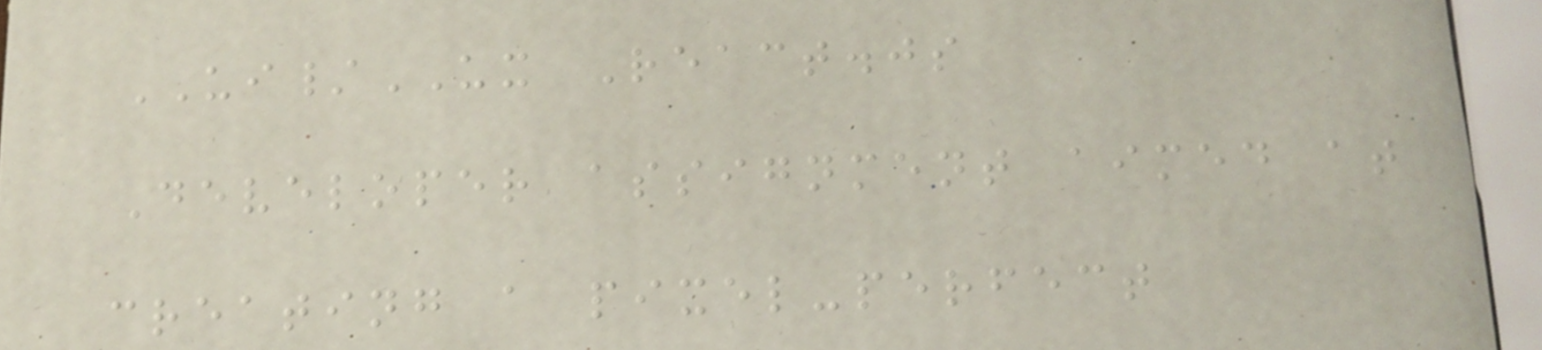UI/UX React.js
Developer assignment aimed at
creating a pixel-perfect
